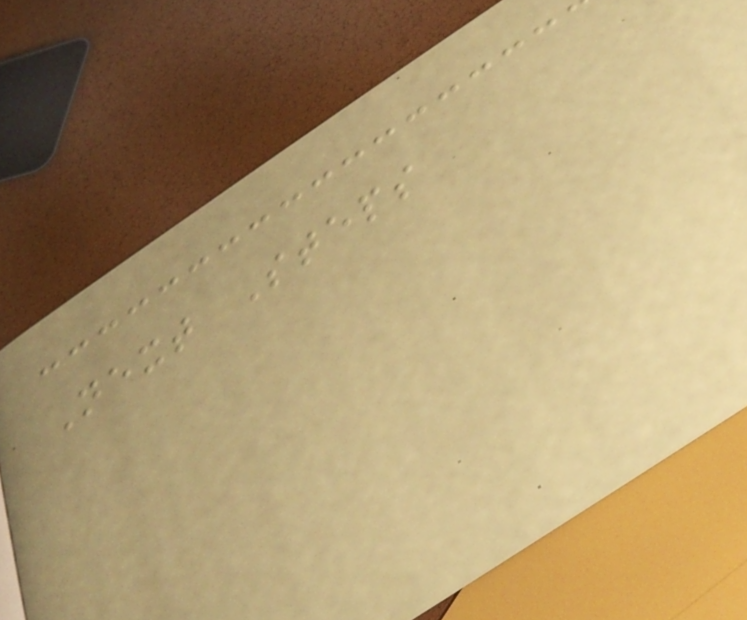Next Steps
